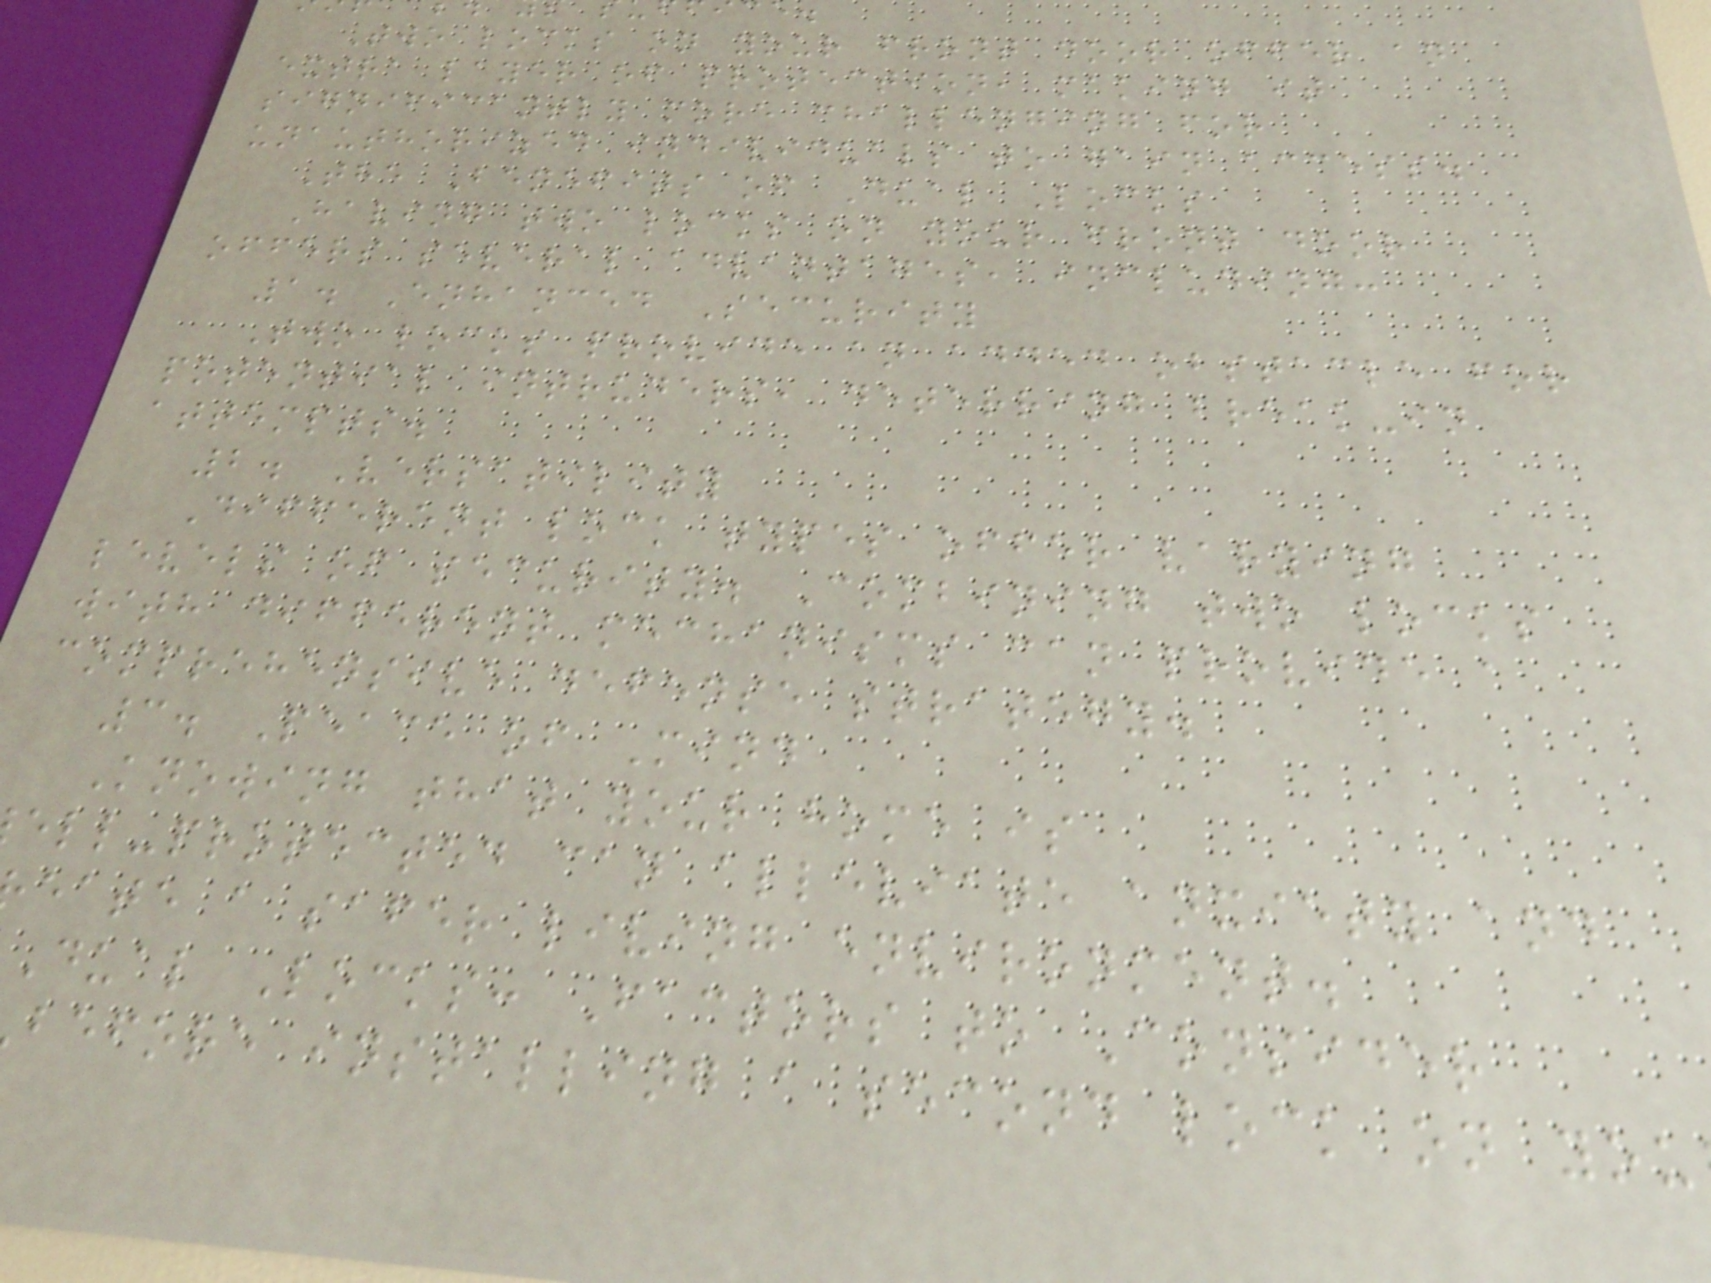Two locks on your front door offer an
extra layer of protection, making it
significantly more challenging for
unauthorized individuals to gain access.
The Benefits of Dual Locks
Having two locks on your front door
offers several advantages, including:
1. Enhanced Security
Two locks provide an added obstacle for
potential intruders, deterring break-in
attempts.
2. Versatility
Different lock types offer varying
levels of security. Combining two locks
with different mechanisms can provide a
comprehensive defense strategy.
3. Peace of Mind
Knowing that your home is
ell-protected can alleviate anxiety and
eate a safer living environment.
Dual Locks: Factors to Consider
before installing a second lock on you
